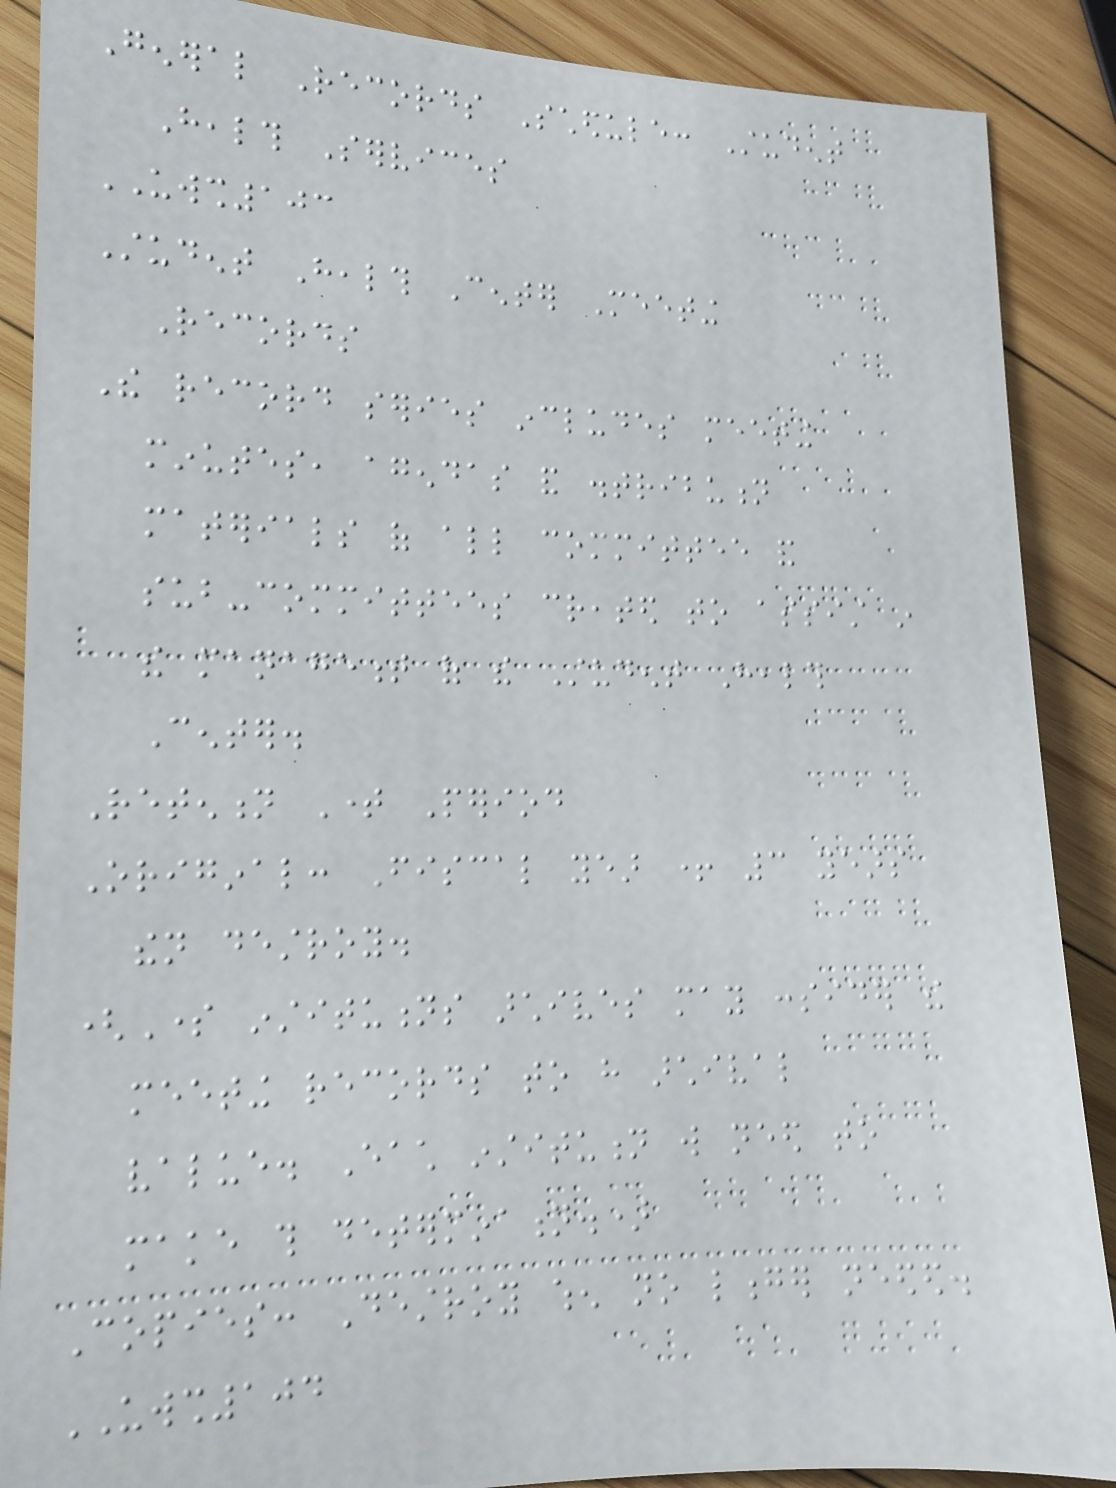General Records Schedule: Student
Health Services
UWSH103
Student Health Center Meeting
Records
The record series includes meeting
minutes, agendas and distribution
materials of all committee and
sub-committees created to assist in
the management of the Student Health
Center.
Retention Time Period
Original: Fiscal year + 3 years
then destroy.
(Some institutions archives may consider the
meeting records to have archival
value. Each institution will need to
make this determination.)
Copies: Destroy when no longer needed.
UWSH104
